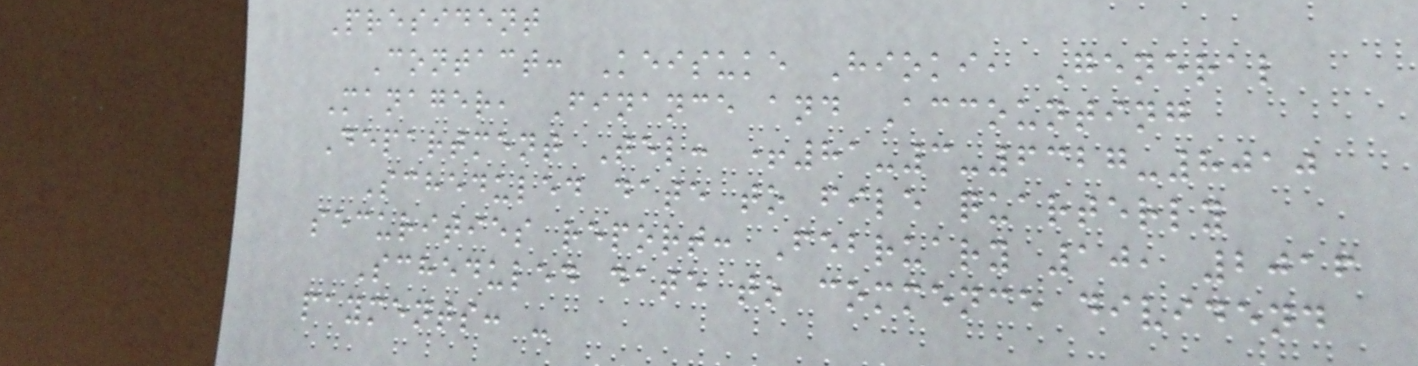President
Contact: Keisuke Hioki, General
Manager, Finance and Accounting
Department Tel: +81-3-6327-8010
Scheduled date to file quarterly
securities report: February 10, 2016
Scheduled date to commence dividend
payments: -
